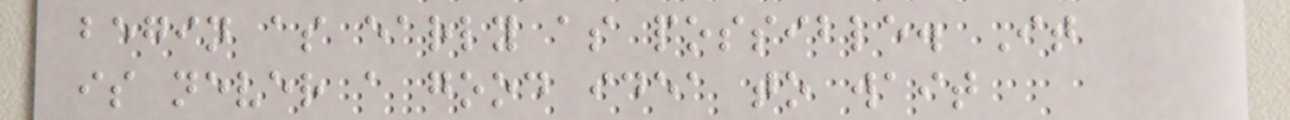begin as early as possible. It
is never a good idea to wait
